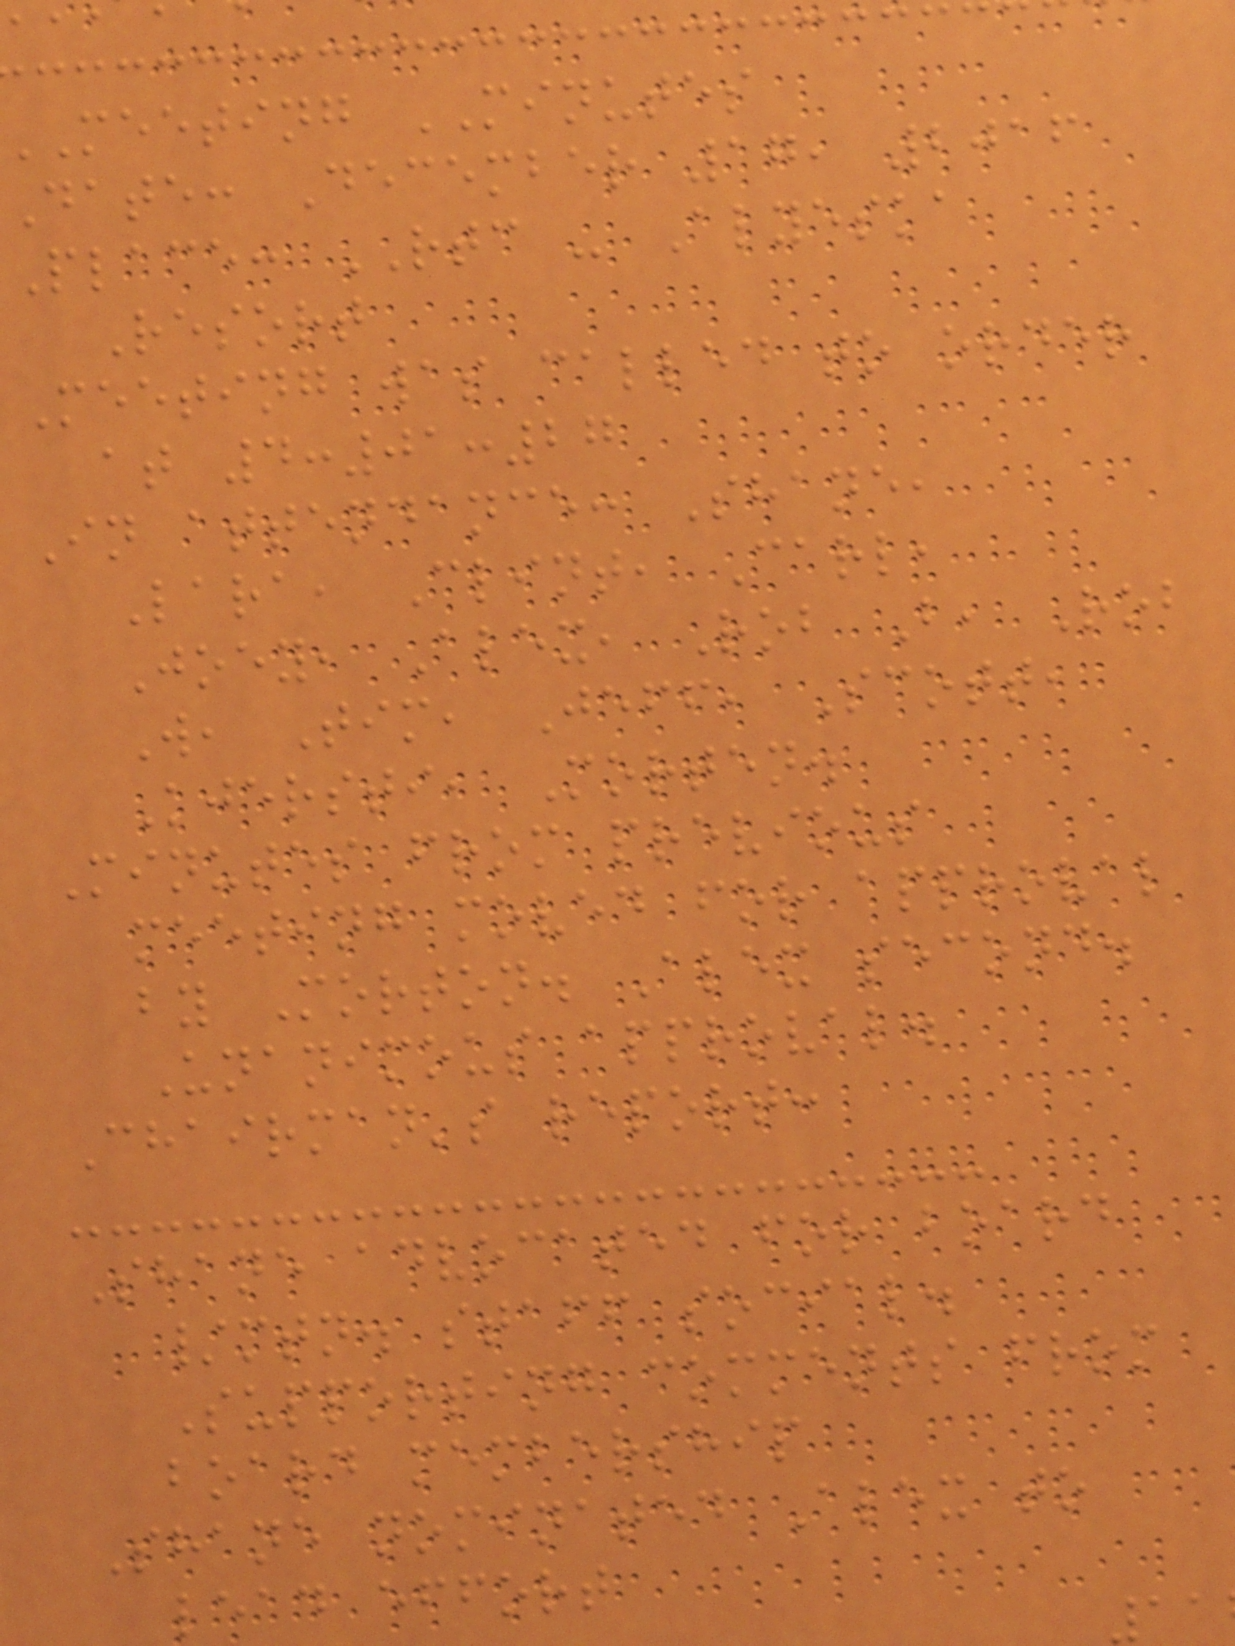meeting MINUTES
Date: December 17, 2016
Place: RTC - Alyeska
Resort
Meeting was called to order
at 4:01:27
In attendance: Shane,
Lara, Clint, Carl,
Joey, Alex, Rob B, Rob
W, Tim, Jeff, Scott,
Kjersti, Morten.
Minutes from previous
meeting moved for approval
by Morton. Alex second.
Unanimous approval.
Chairman's report:
Shane advocated for board
/mtn. staff social.
Supporting comments from
board membership
Shane nominated Alex to
lead effort
